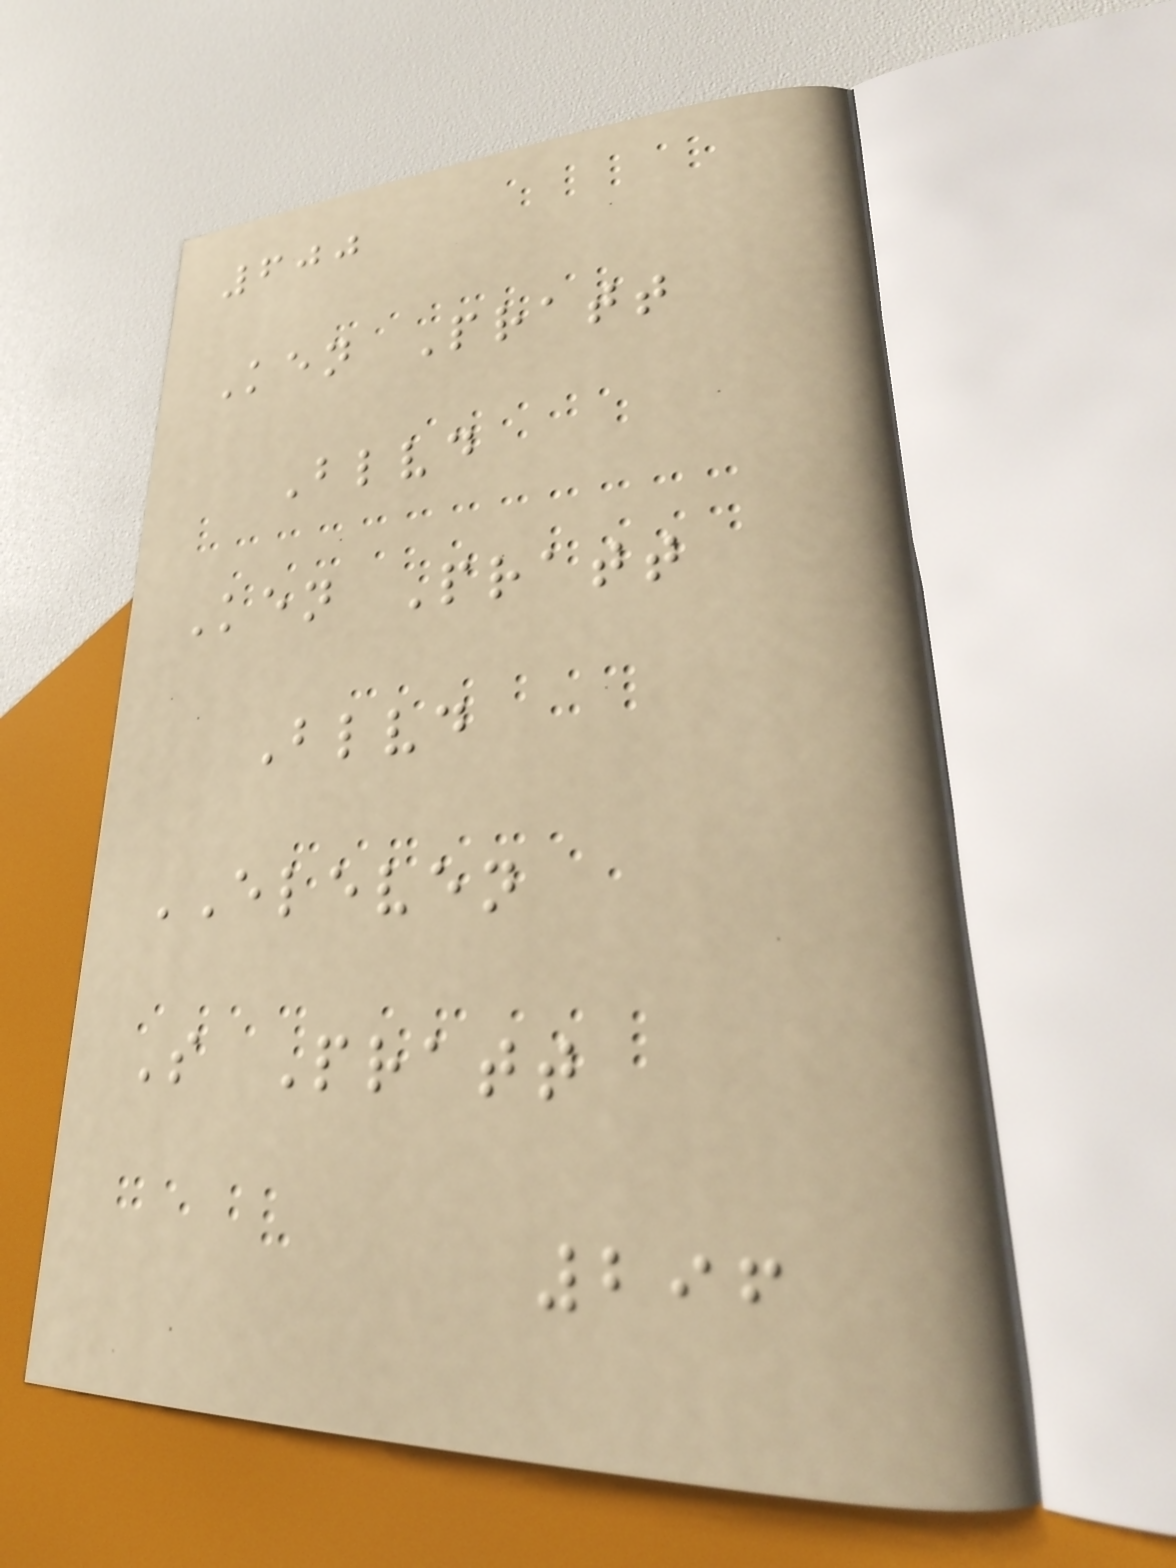600
Ken Pratt
Blvd
Ken Pratt
Blvd
ELEVEN
S Pratt
296
